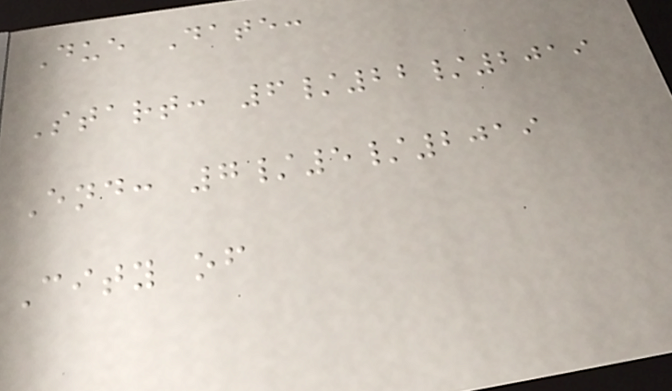Due Date:
Start: 6/22/2019
End: 7/5/2019
City of
